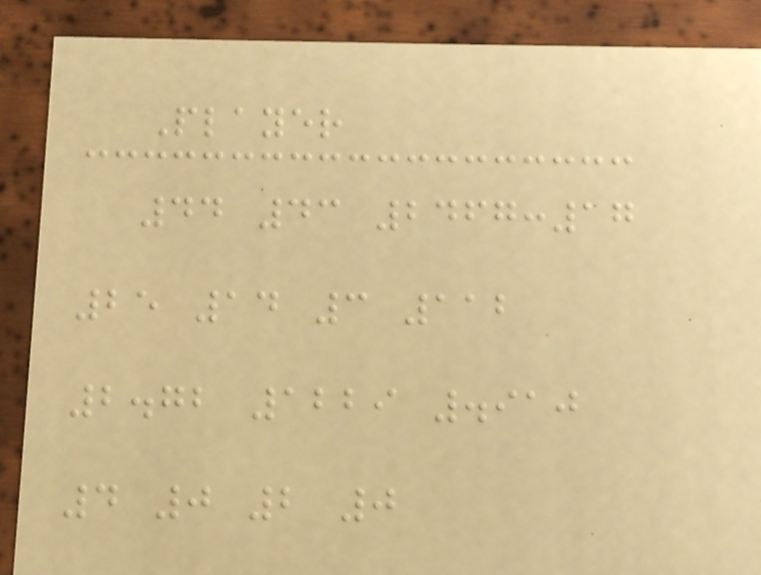Player
44 43 2467:17
25 14 3 112
2.72 1229 .910
4 0 2 0
